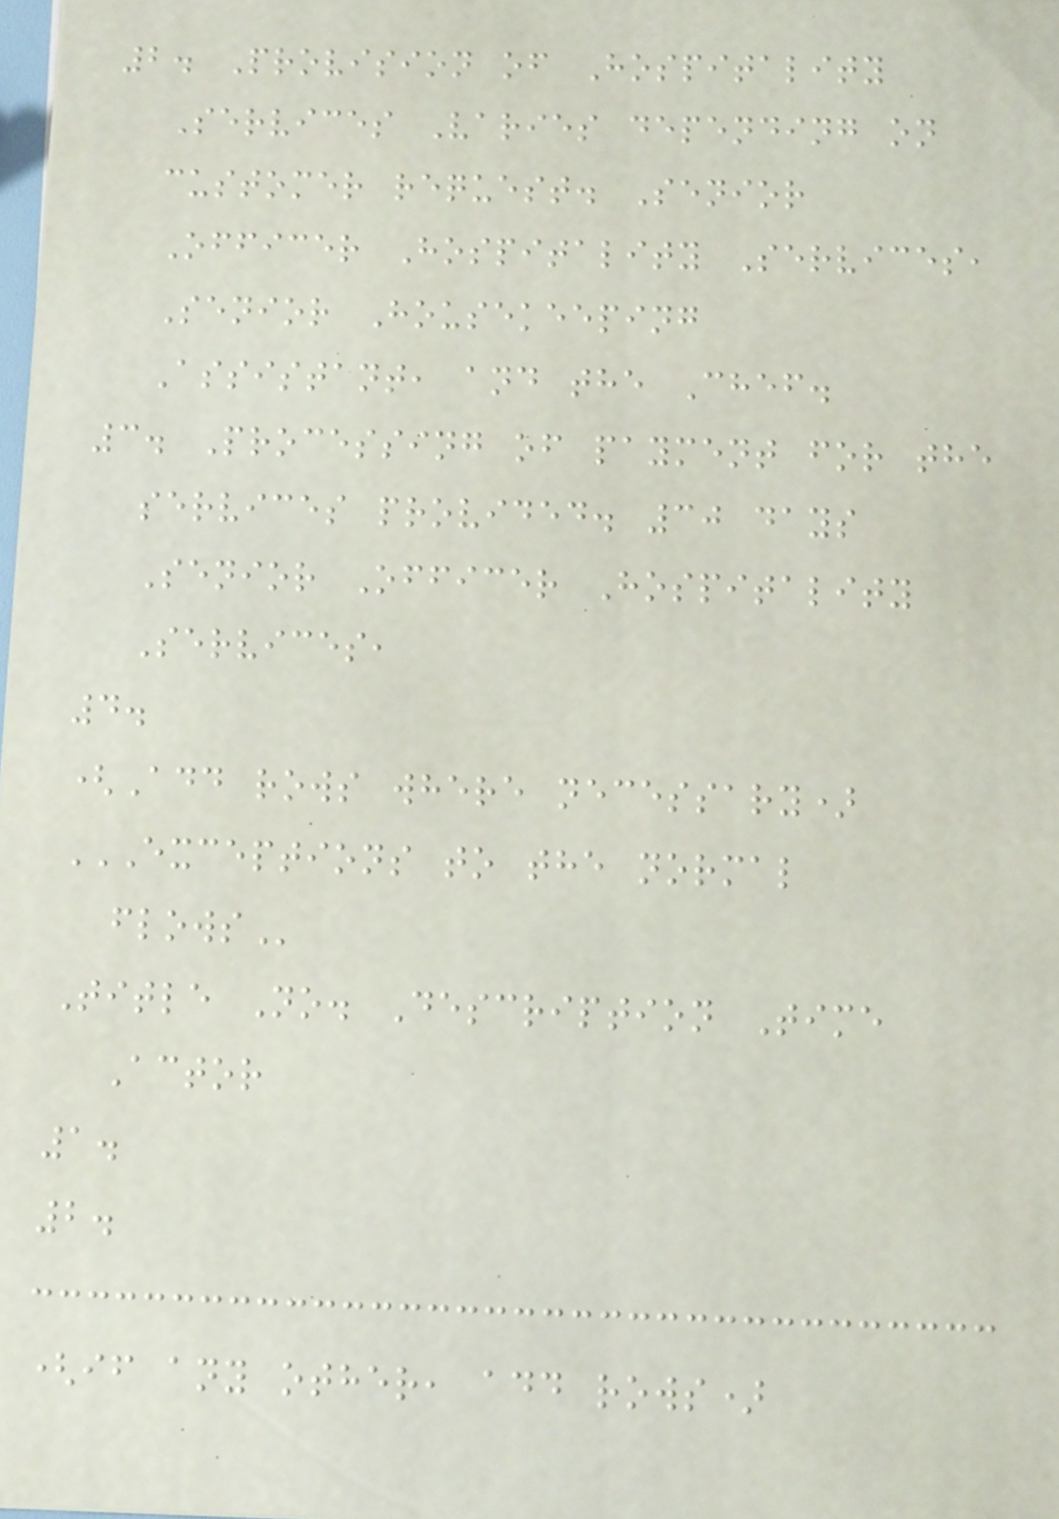2. Provision of Hospitality
Services Varies depending on
customer request. Senior
Officer Hospitality Services,
Senior Housekeeping
Assistant, and the Chef.
3. Processing of payment for the
services provided. 30 days
Senior Officer Hospitality
Services,
4.
(Add rows where necessary)
EXCEPTIONS TO THE NORMAL
FLOWS
Title No. Description Time
Actor
1.
2.
(if any other, add rows)
